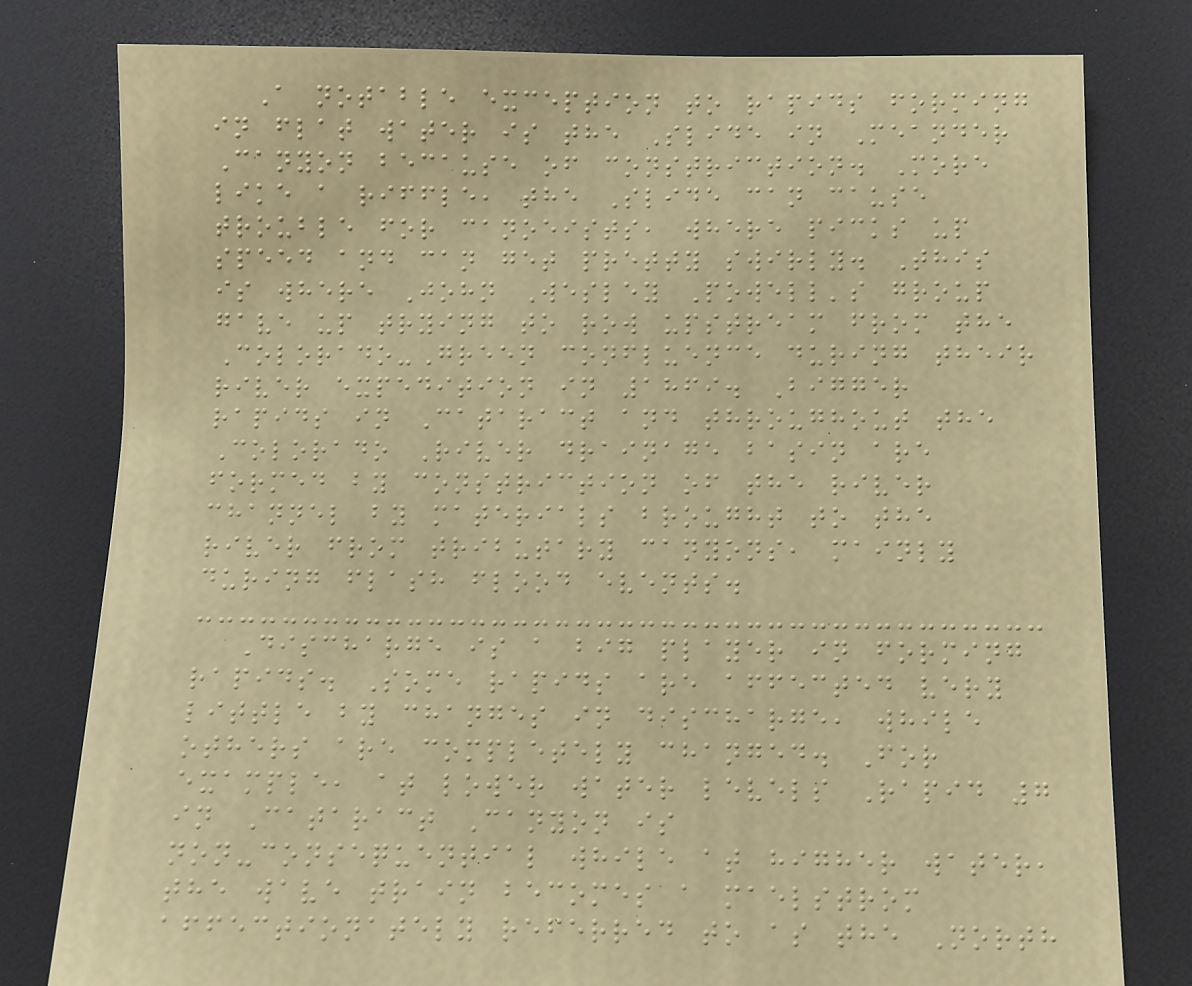A notable exception to rapids forming
in flat water is the Slide in Meander
Canyon because of constriction. More
like a riffle, the Slide can cause
trouble for canoeists, where picks up
speed and can get pretty swirly. This
is where John Wesley Powell's group
gave up trying to row upstream from the
Colorado-Green confluence during their
river expedition in 1869. Bigger
rapids in Cataract and throughout the
Colorado River drainage basin are
formed by constriction of the river
channel by materials brought to the
river from tributary canyons, mainly
during flash flood events.
Discharge is a big player in forming
rapids. Some rapids are affected very
little by changes in discharge, while
others are completely changed. For
example, at lower water levels Rapid 7
in Cataract Canyon is
non-consequential while at higher water,
the wave train becomes a maelstrom
affectionately referred to as the North
